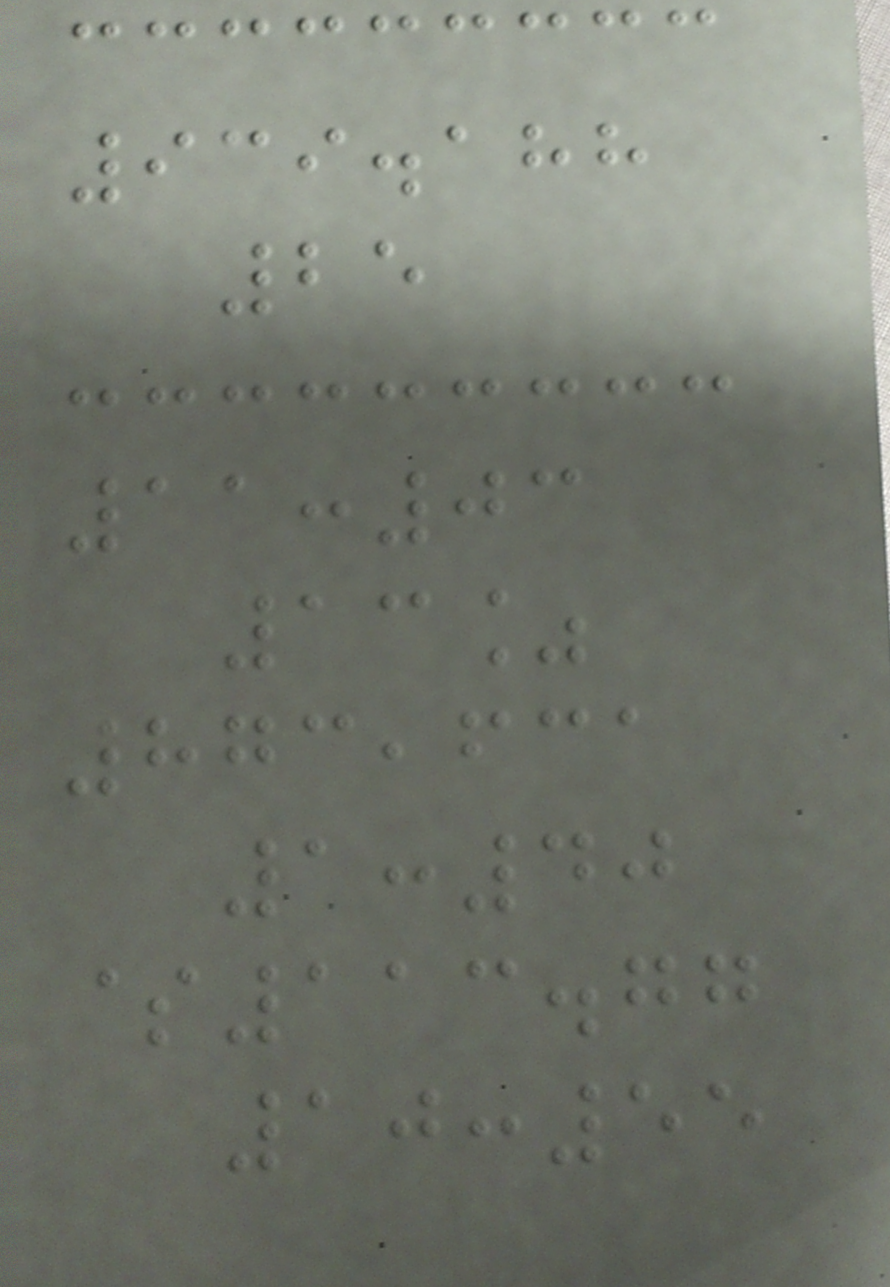939.188
25
11:03
13%
873,631
1:40
$113.77
10:55
